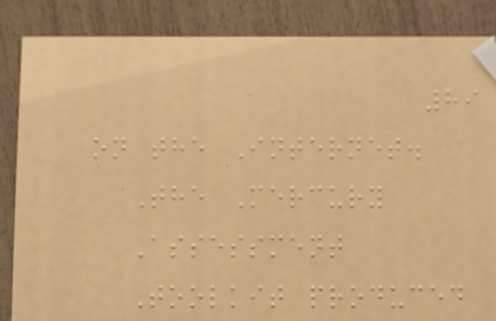89
on the Internet.
The Mercury
Assessment
Toolkit produced
